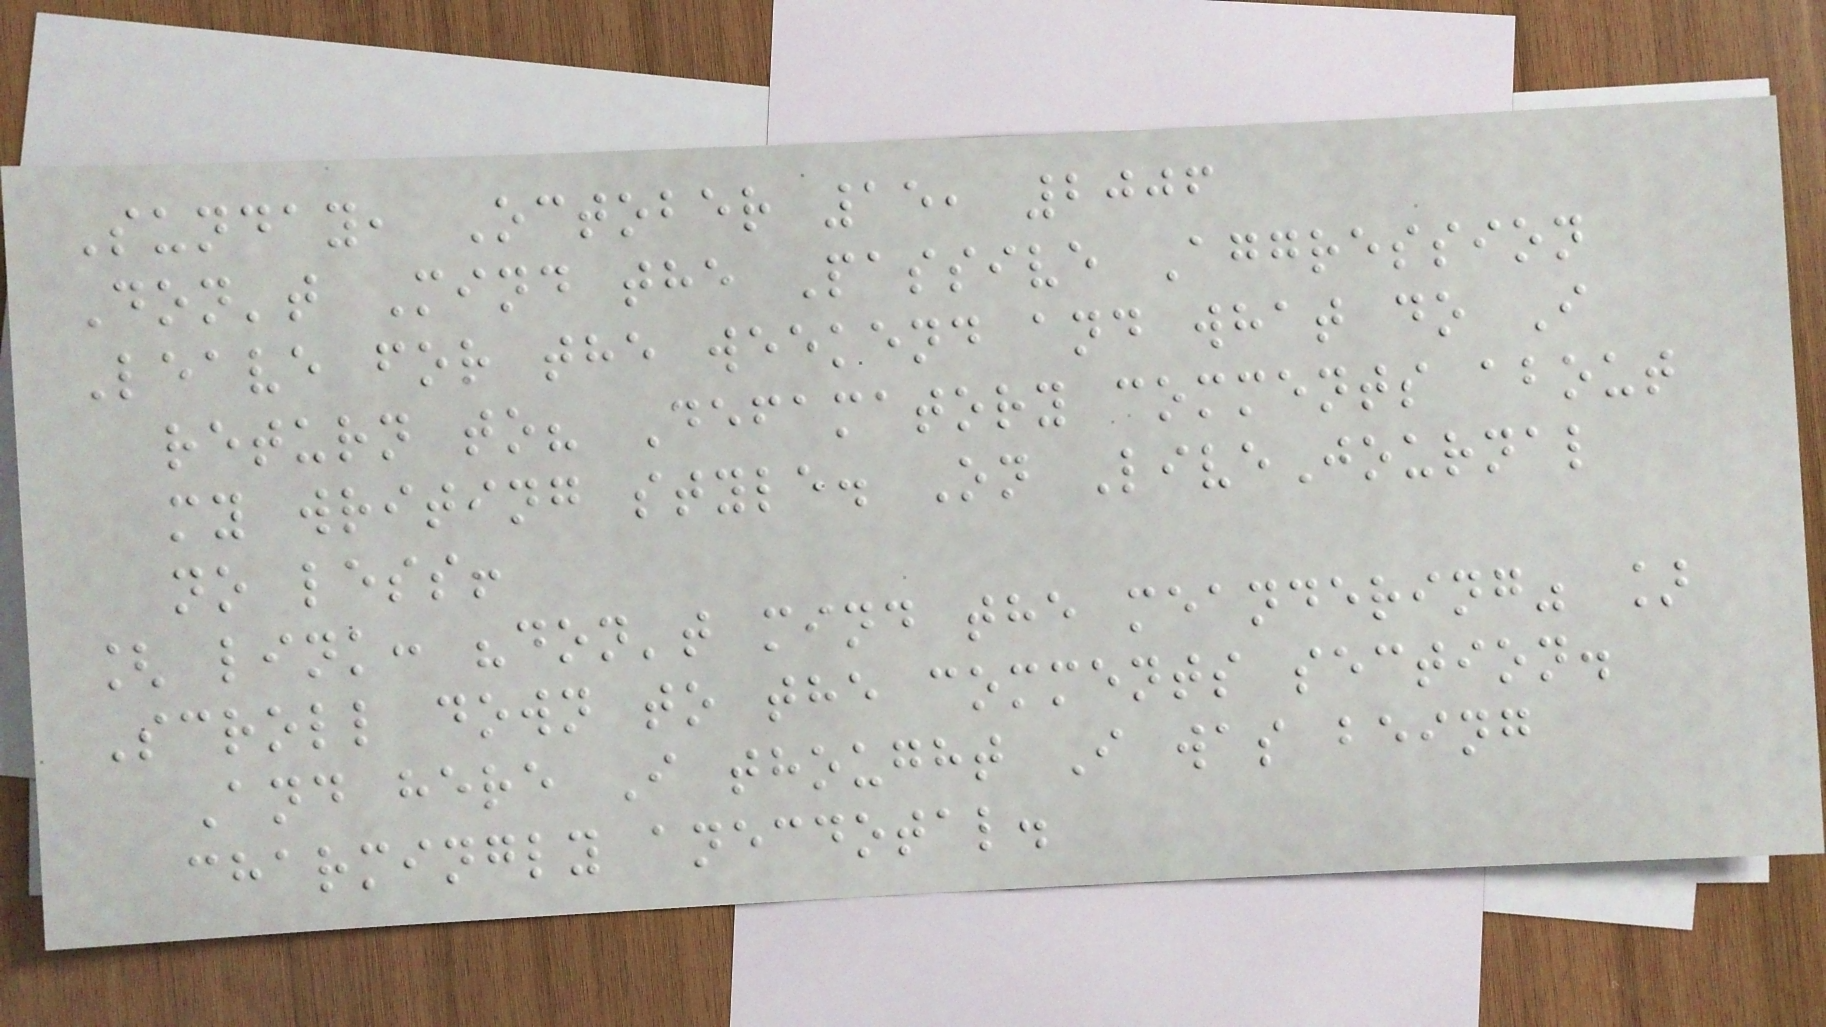Sunday, October 15, 2006
Don't Mind the Passive Aggression
Leave for the weekend and what do I
return to? Defamatory comments about
my writing style. On LiveJournal
no less!
[ link: "don't mind the meandering" ]
Scroll down to the comments section.
And here I thought I was being
charmingly anecdotal.
